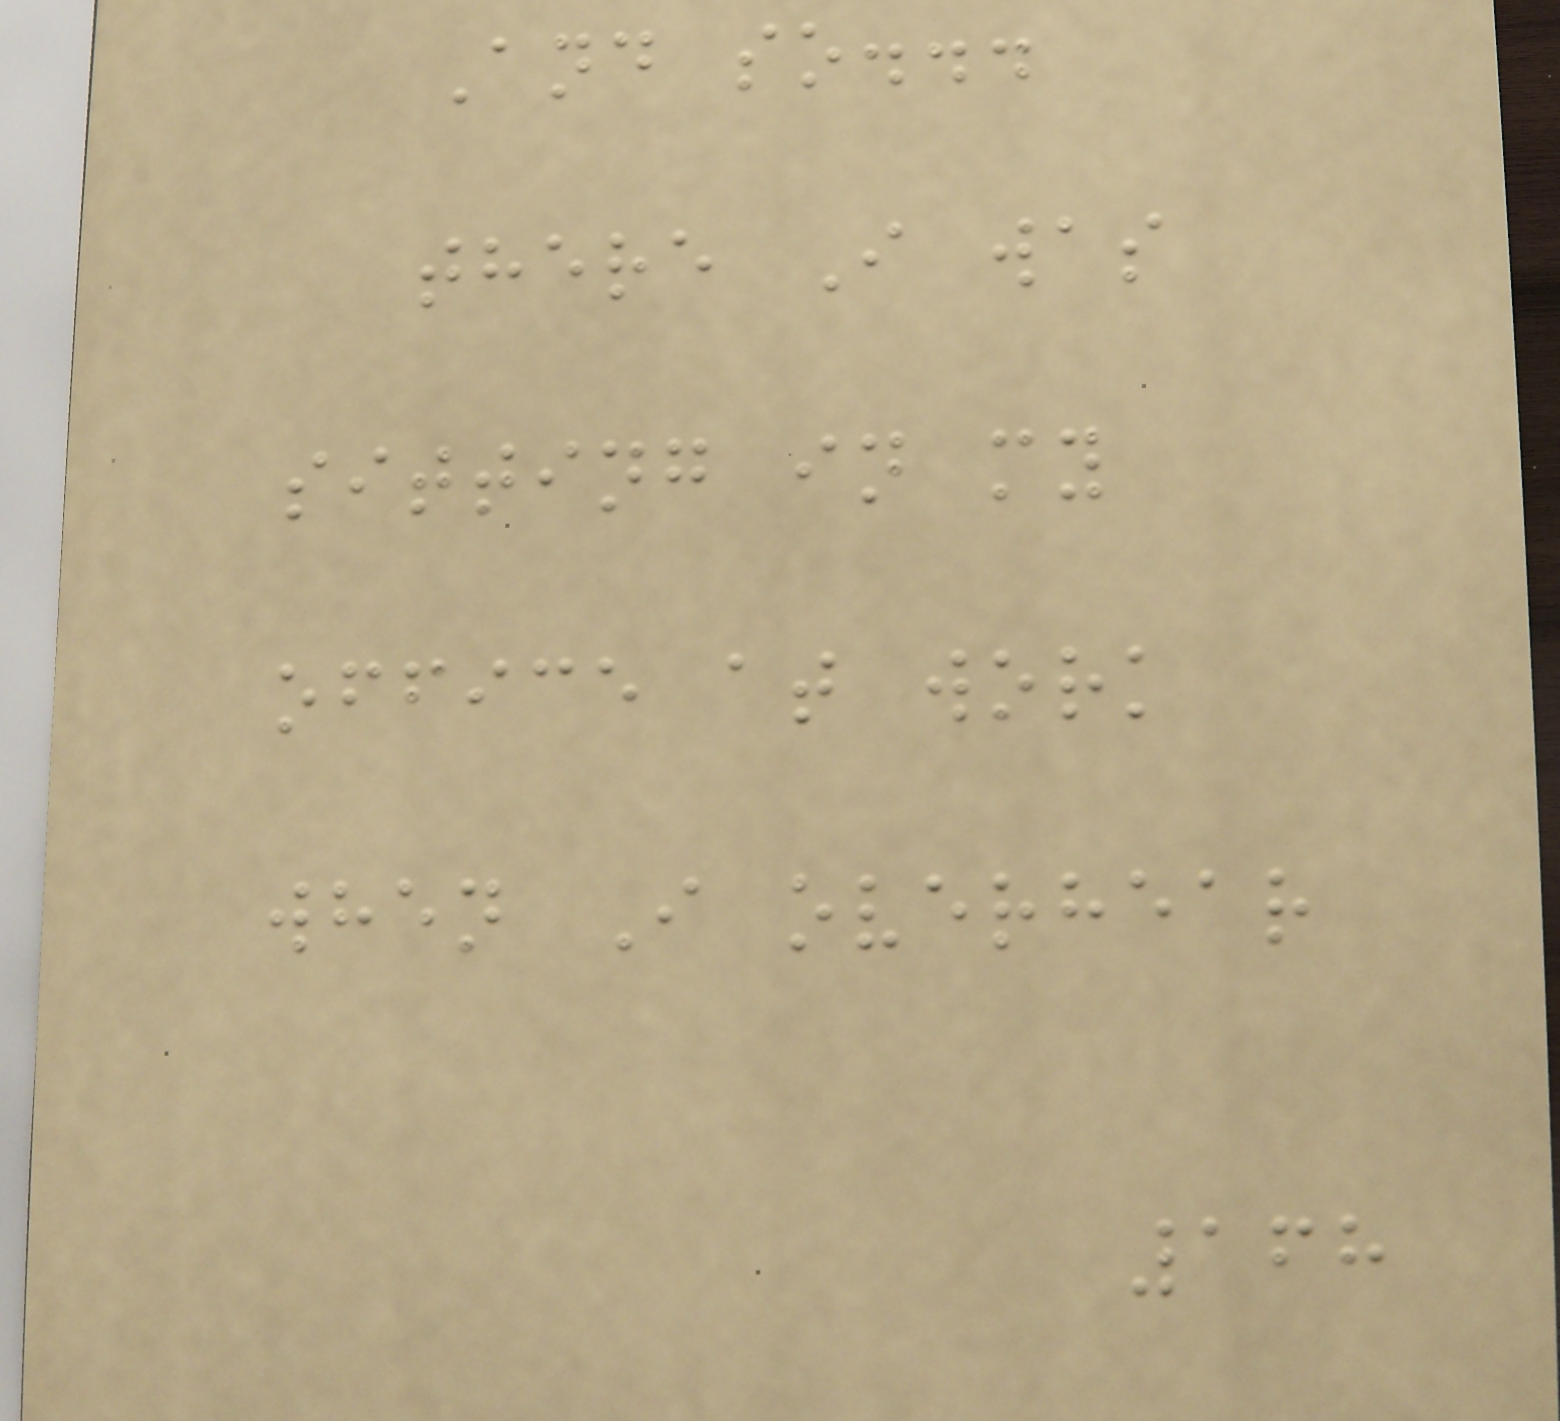And so...
there I was
sitting in my
office at work
when I overhear
168
